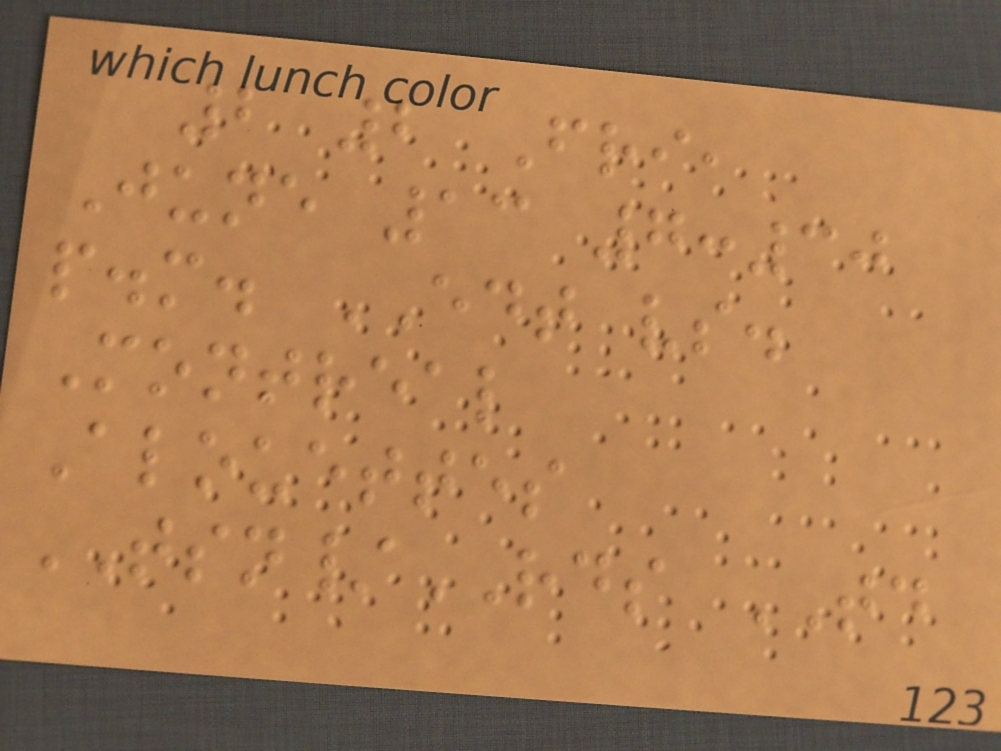2 2 Fri,
June 13 7:30
p.m. EDT vs.
Montreal
Alouettes
TSN/RDS TD
